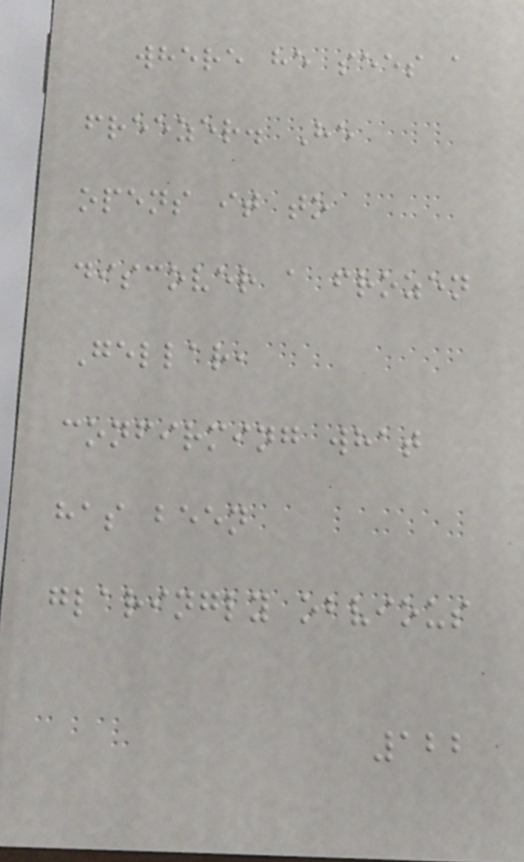where he sees a
freezer. He
opens it to
discover a frozen
Gellar,
confirming what
has been
glaringly obvious
122
